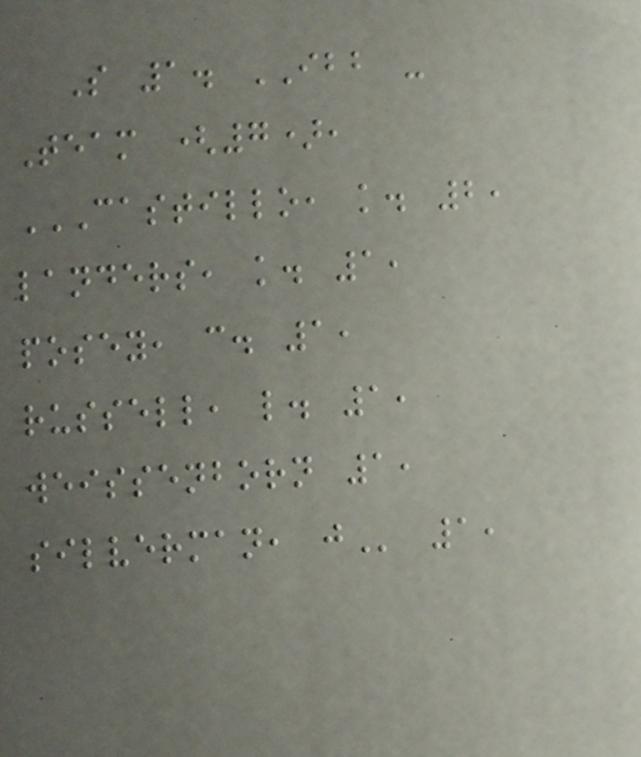S 1. IBB -
Team (7),
CASTILLO, K. 2,
LANDERS, K. 1,
POSEY, C. 1,
RUSSELL, L. 1,
WEISSENBORN 1,
SILVERMAN, J 1,
